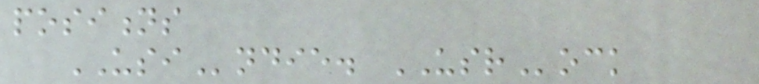positions
USIndie. USRock
